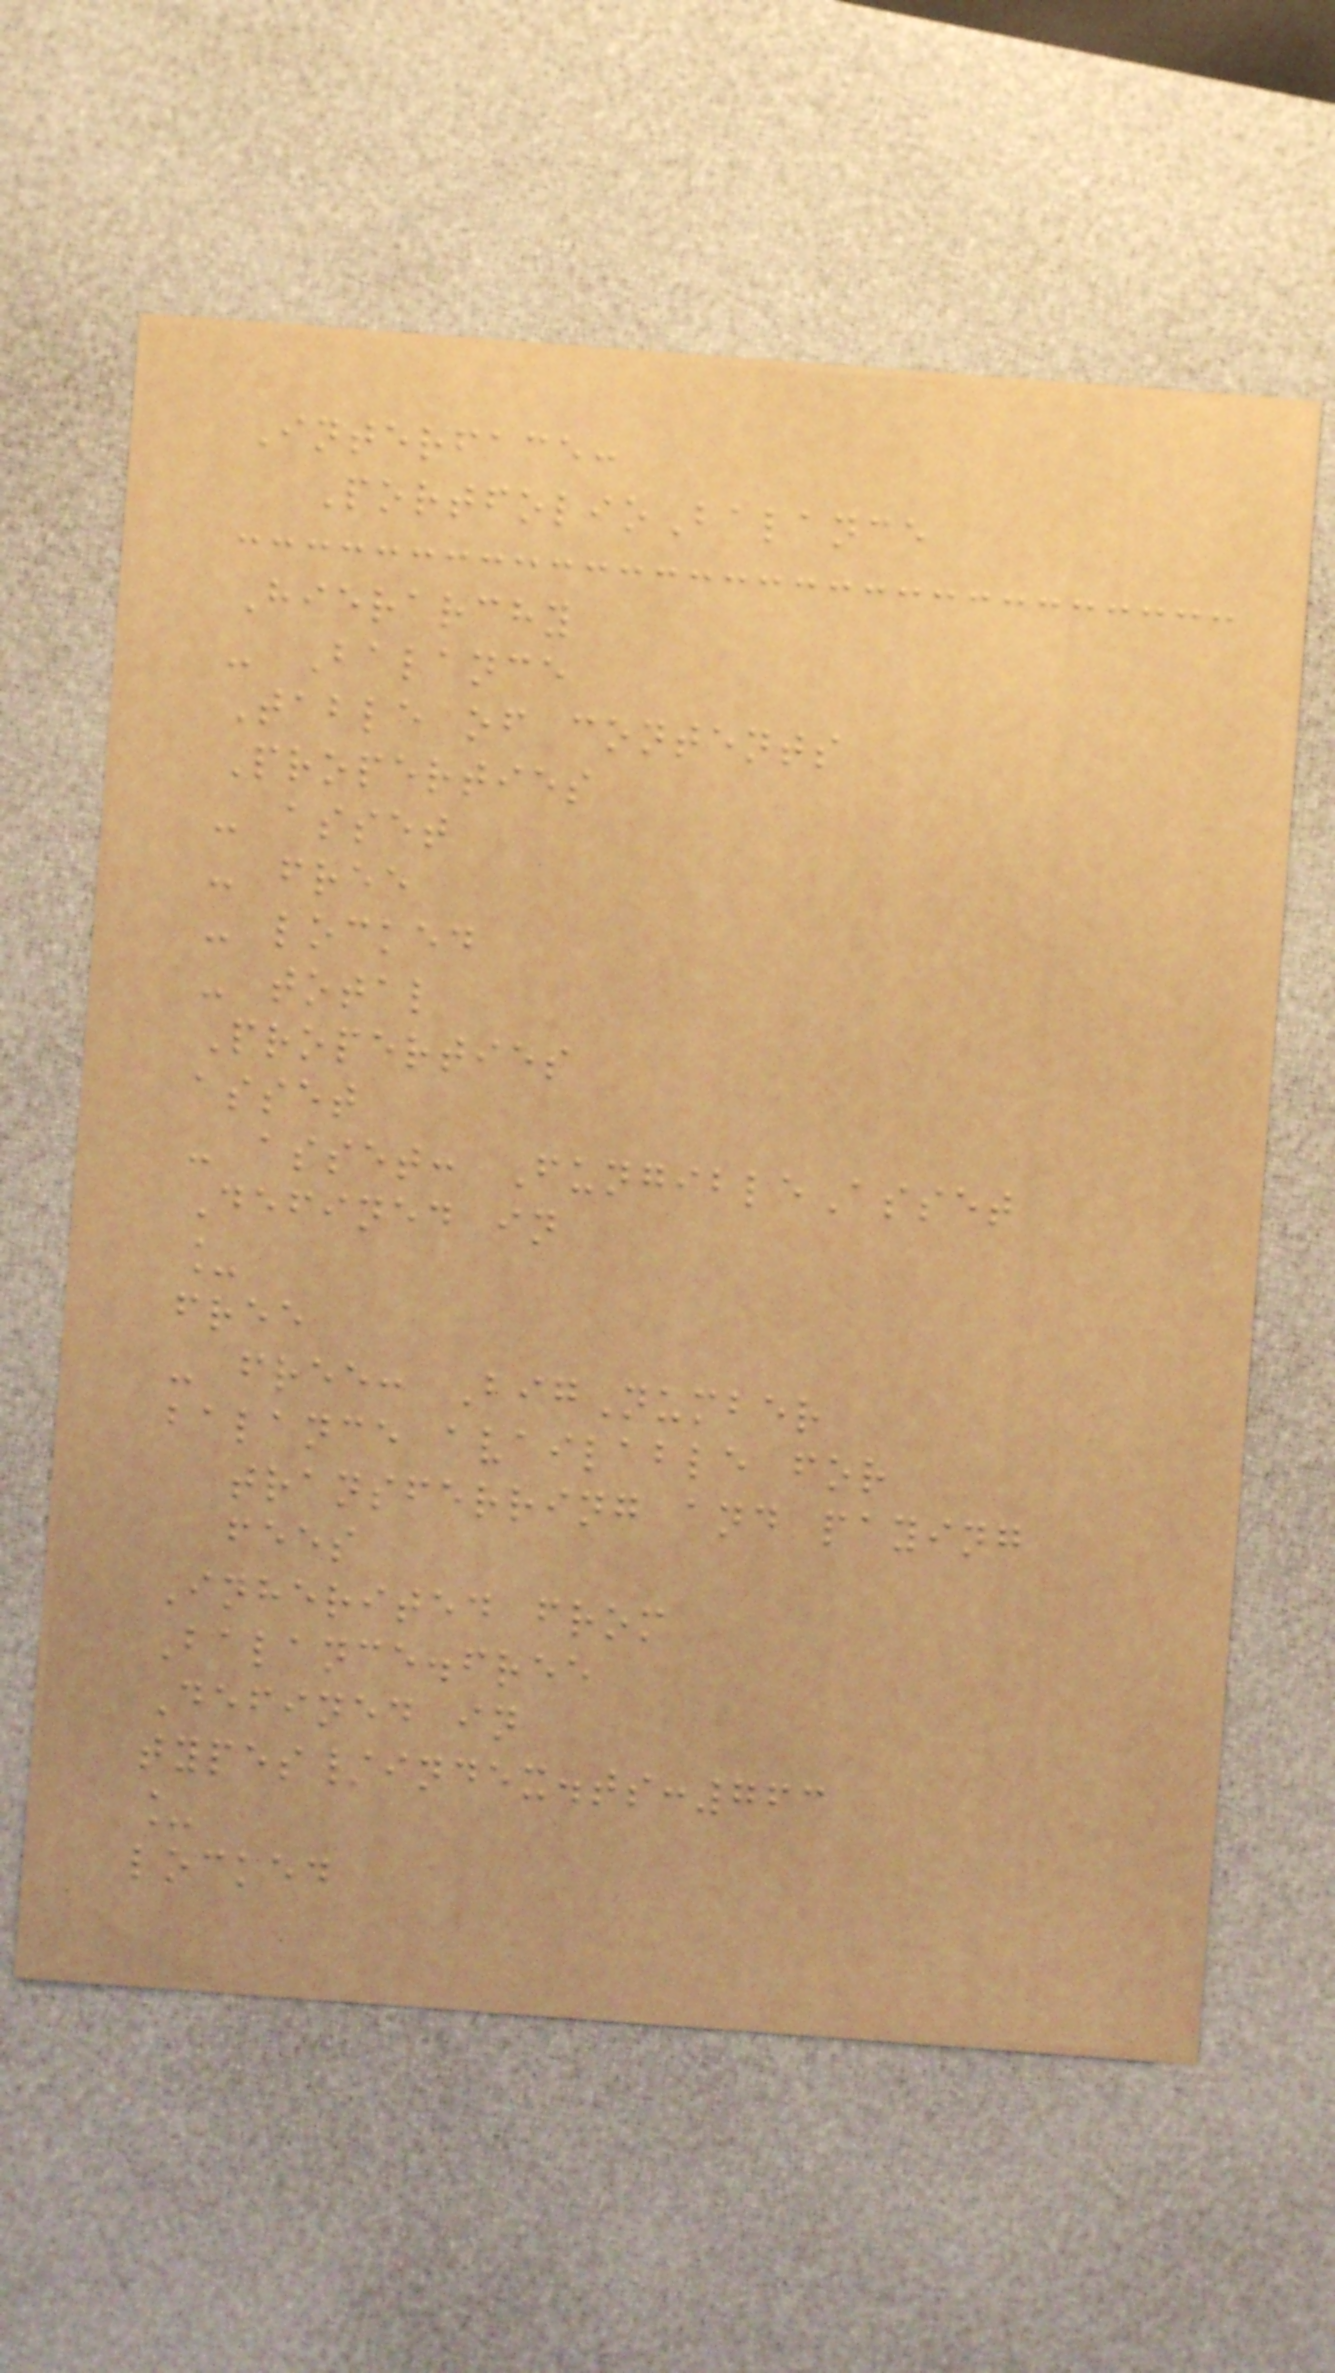Interface:
PortfolioBalance
Hierarchy
- Balance
Table of contents
Properties
- asset
- free
- locked
- total
Properties
asset
- asset: FungibleAsset
Defined in
_
free
- free: BigNumber
balance available for
transferring and paying
fees
Inherited from
Balance.free
Defined in
types/index.ts:763
_
locked
